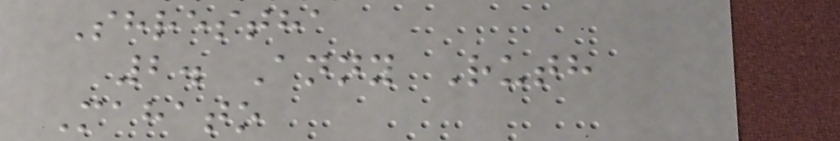Shrestha
2. Anny Ruth
Mahato
